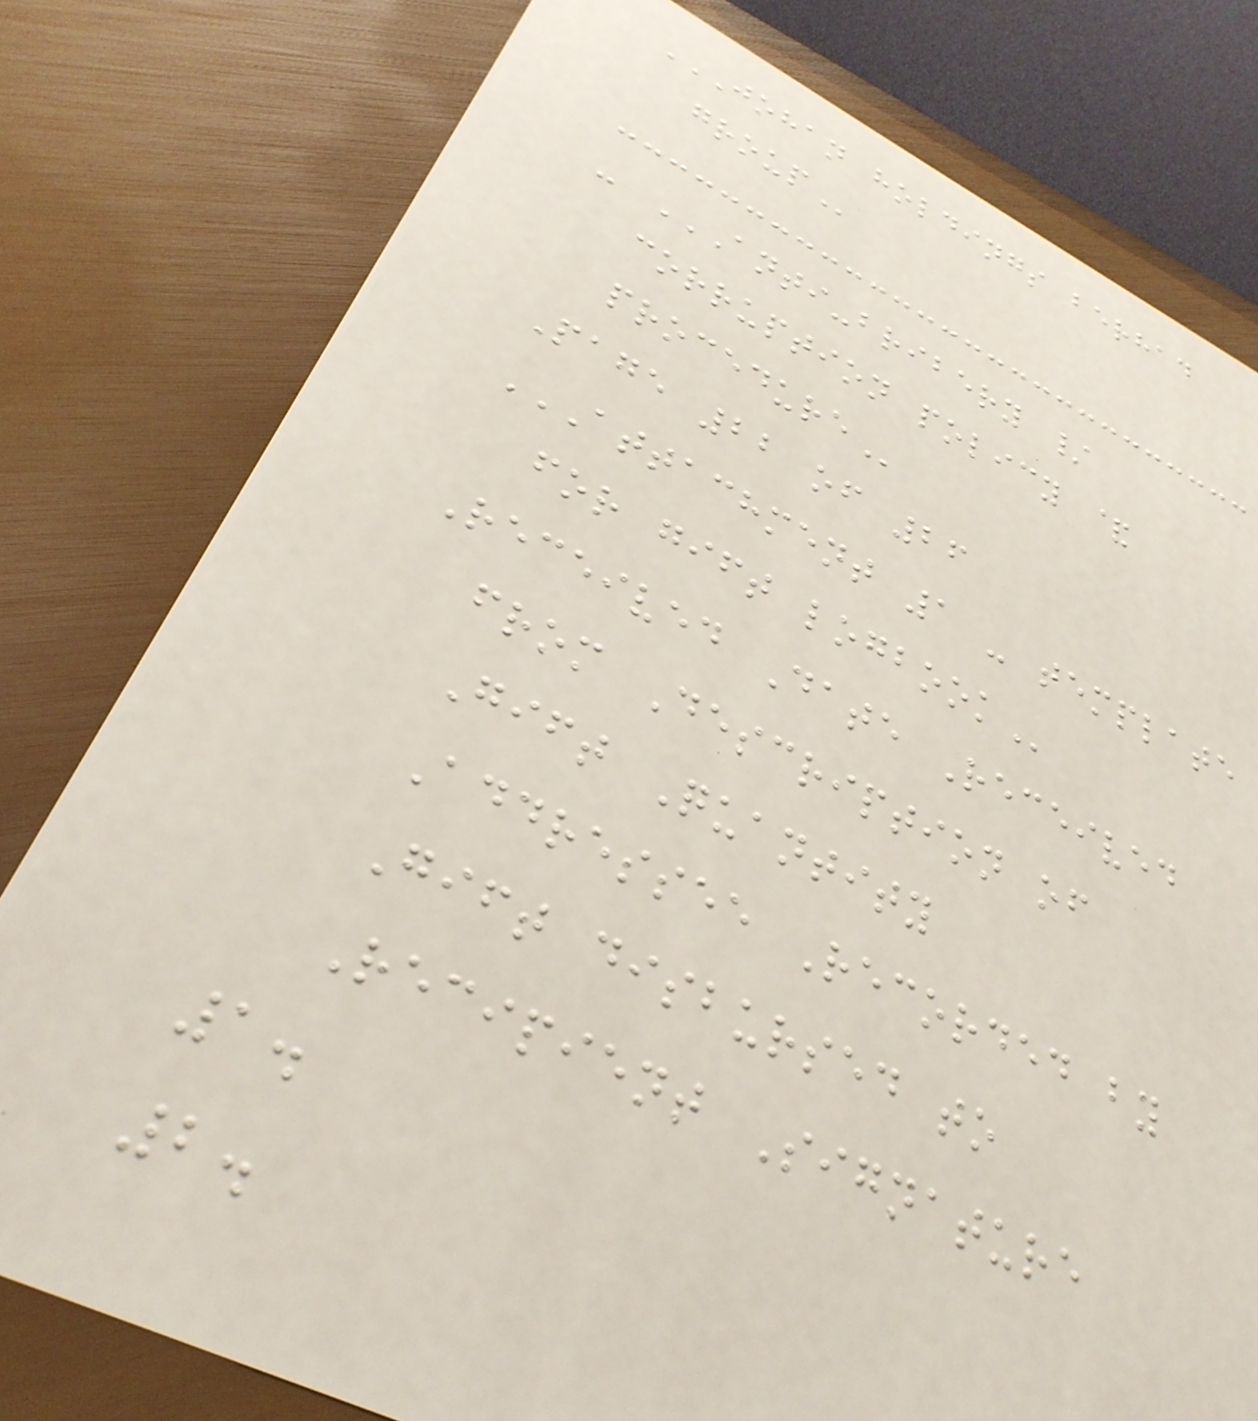JOHAN HOLDINGS BERHAD
GROUP
- ANTI-BRIBERY /
CORRUPTION POLICY &
PROCEDURE
Page 22 of 26
ATTACHMENT 1 - TEMPLATE
FOR GIFT LOGBOOK
Received Date Received
from Description of
Gift Quantity
Addressee Recorded by
Gift disbursed to
Recipient Signature
1.
2.
